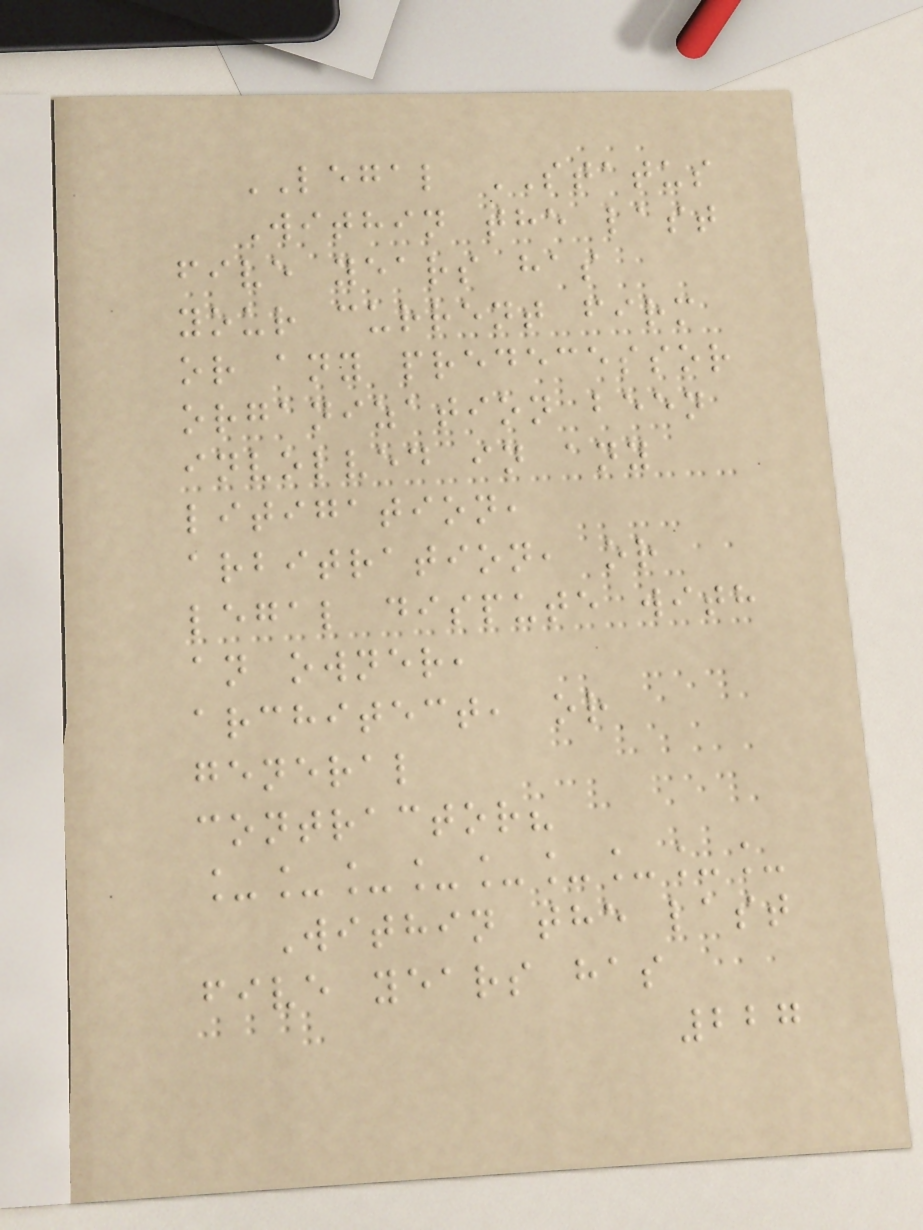LEGAL STATUS
Within the last
five years has
your current firm
or any predecessor
organization been
involved in any
litigation,
arbitration, or
legal dispute with
an owner,
architect, or
general
contractor?
_________
Within the last
five years has
227
